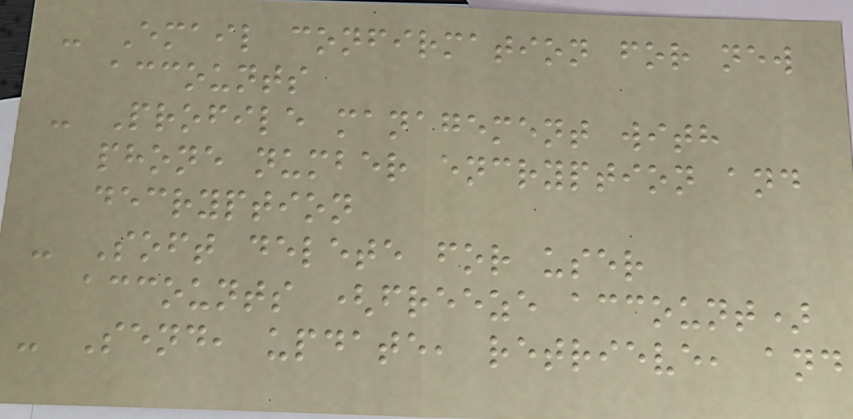- Email confirmation for new
accounts
- Profile management with
phone number encryption and
decryption
- Soft delete for user
accounts (freeze account)
- Send, update, retrieve, and
